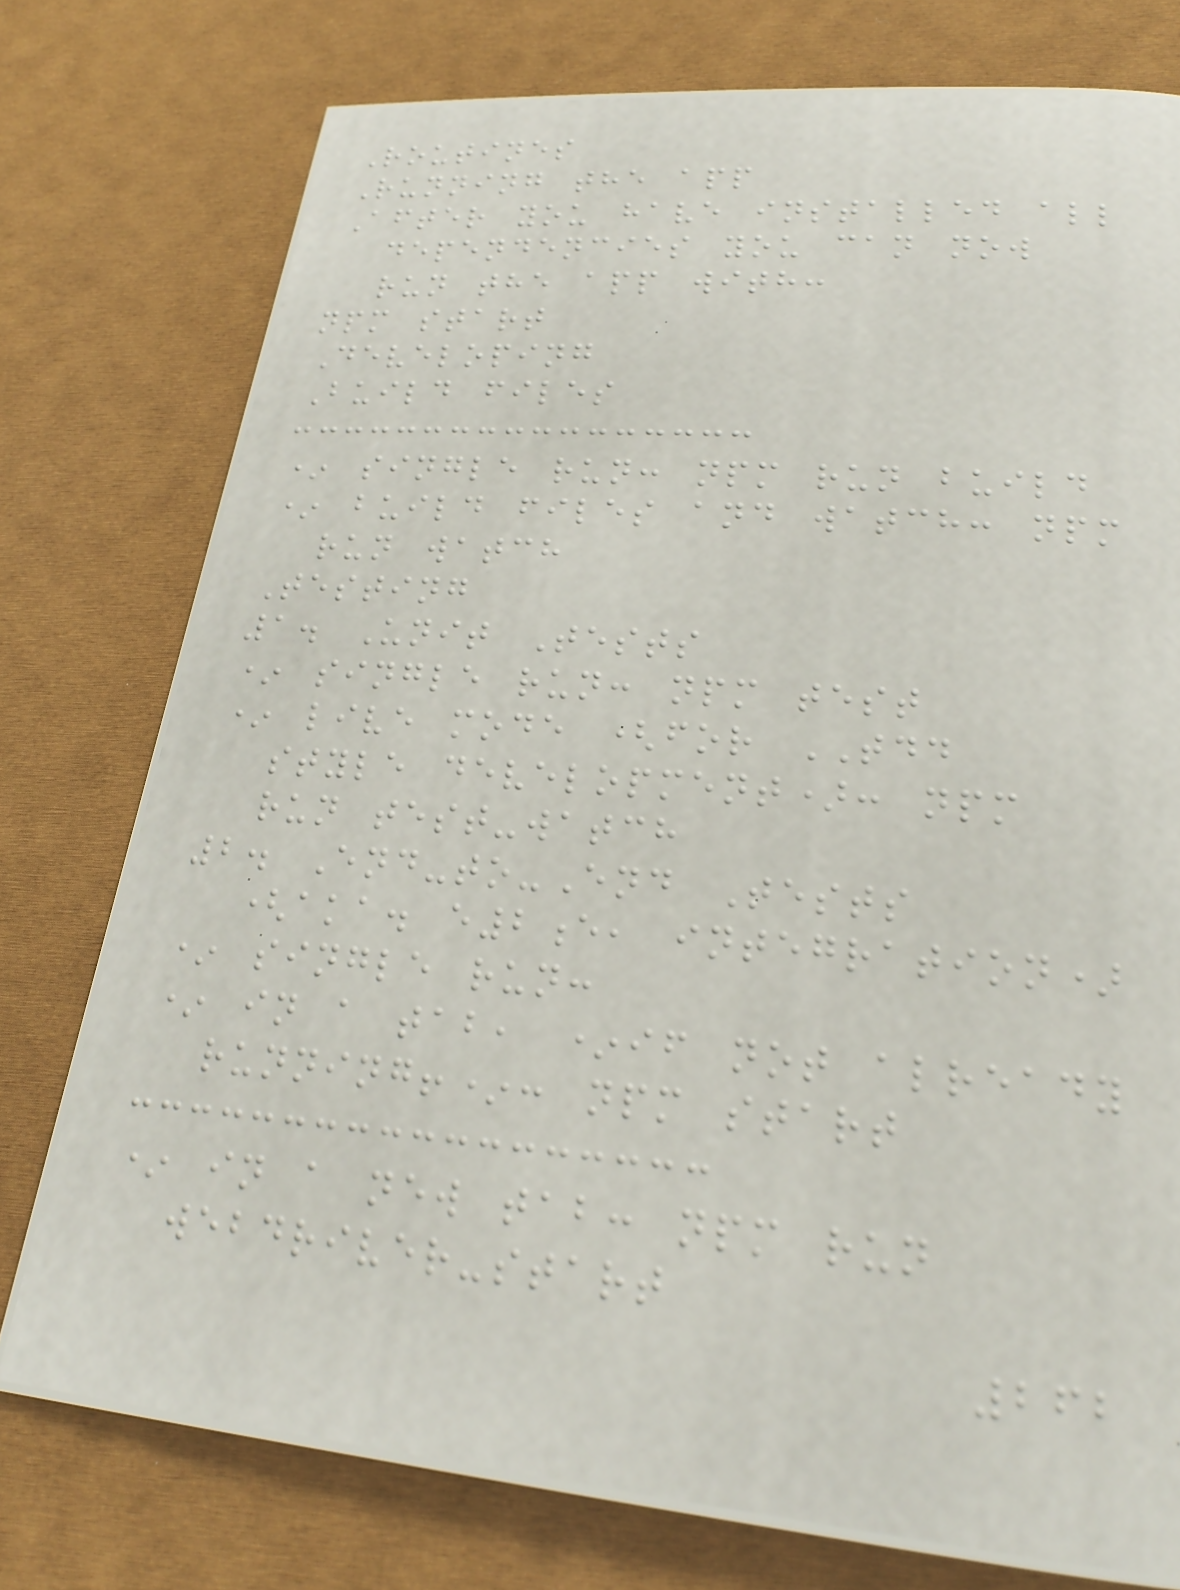Routines
Running the app
After you have installed all
dependencies you can now
run the app with:
npm start
Developing
Build files
* single run: npm run build
* build files and watch: npm
run watch
Testing
1. Unit Tests
* single run: npm test
* live mode (for TDD
style development): npm
run test-watch
2. End-to-End Tests
(aka. e2e, integration)
* single run:
* in a tab, *if not already
running!*: npm start
* in a new tab: npm run
webdriver-start
262
